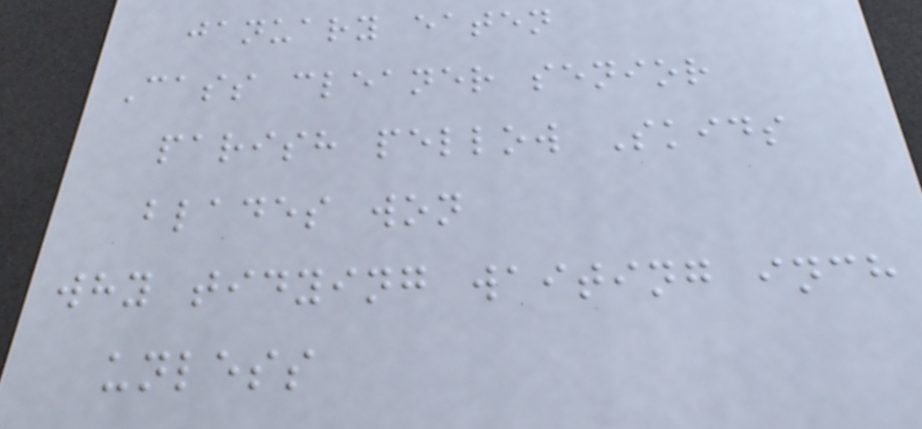january eaten
Cass cleaner senior
parish pellow Skids
blades won
why tidying waiting inch
unless
